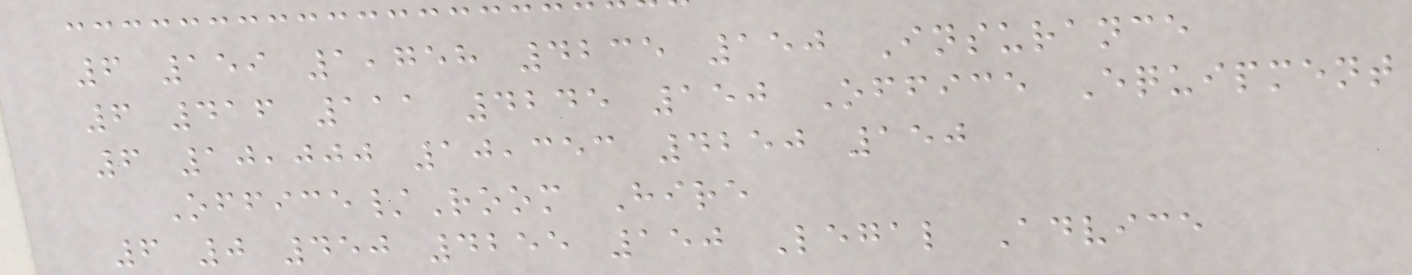6 159 1,758 4235 150 Insurance
6 416 111 4245 150 Office Equipment
6 10,000 10,353 4250 150
Office/Room Hire
6 0 450 4255 150 Legal Advice
